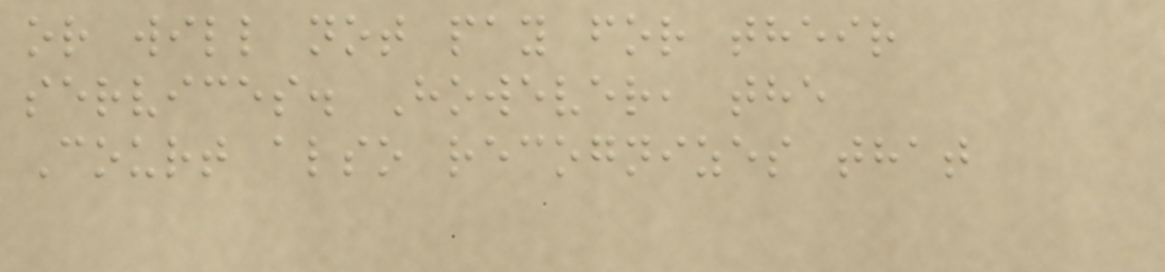or will not pay for their
services. However, the
Court also recognizes that
